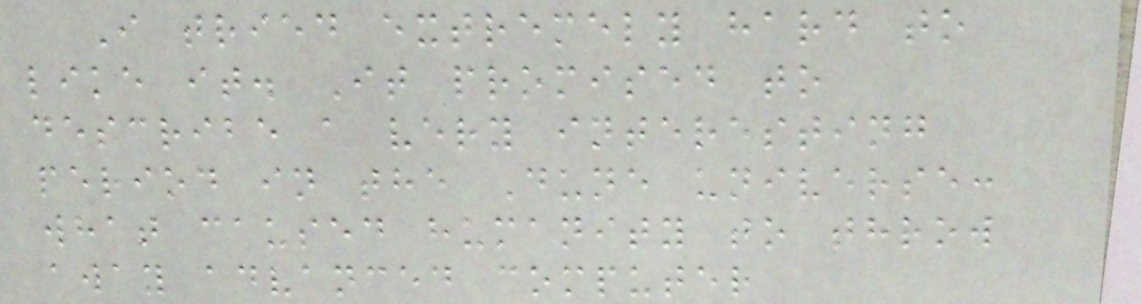I tried extremely hard to
like it. It promised to
describe a very interesting
period in the Dune universe:
what caused humanity to throw
away advanced computer
